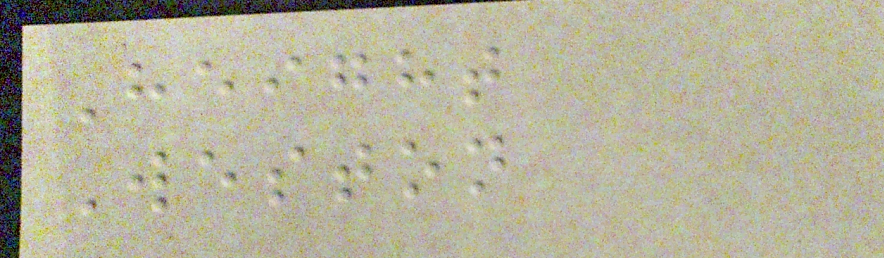Height
Weston
